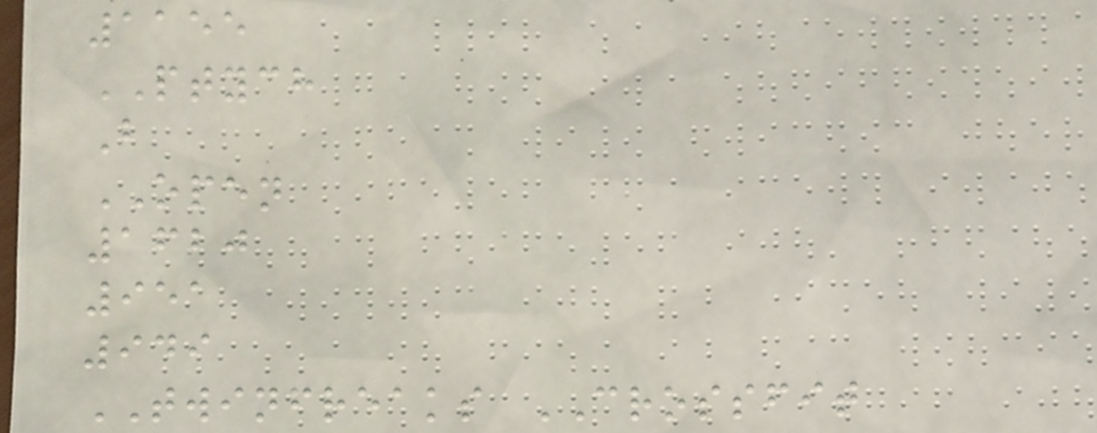1155
PTYCH
B
OPEN
1620
951
949
TWINFREAKS CROSSFIT
